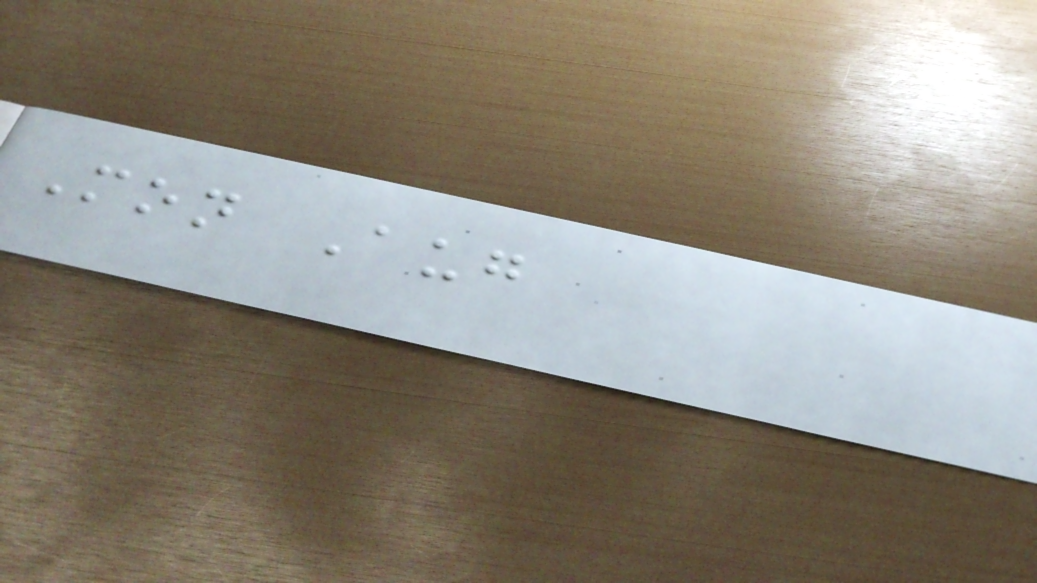Mon Aug
